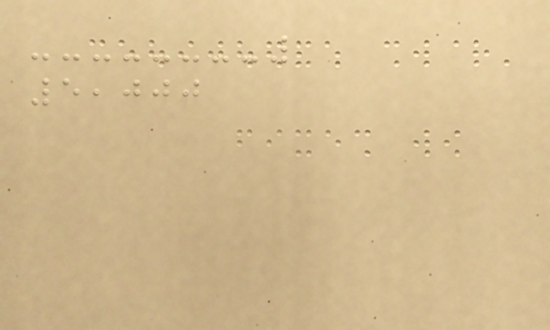5,000
